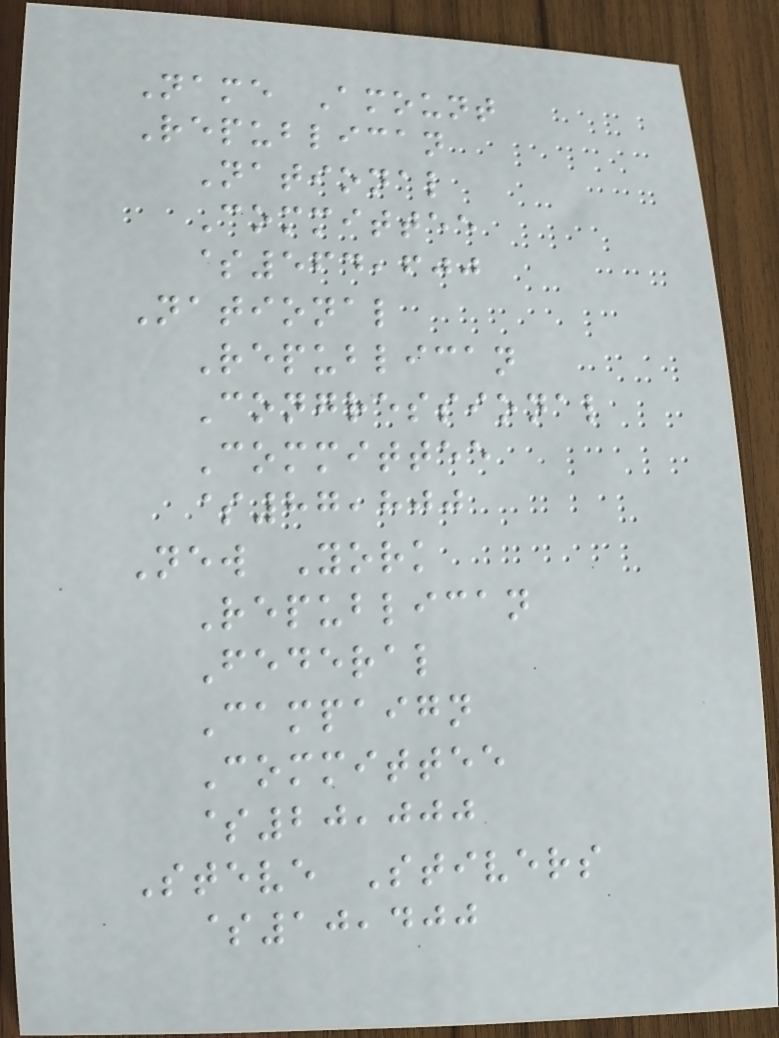Name Amount
Republican
National
Committee
$564,600
National
Republican
Congressional
Committee
$87,800
New York
Republican
Federal
Campaign
Committee
$20,000
Steve Stivers
$10,400
